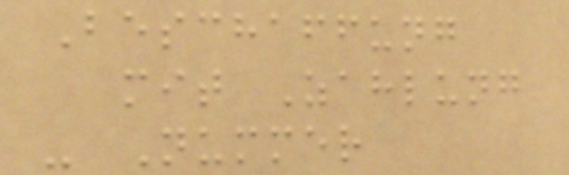Beschaffung
mit Zahlung
- Nummer
